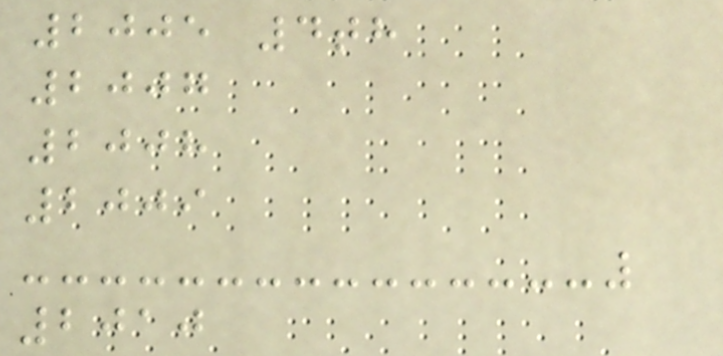2005 4th
2007
2008
2009
2010
